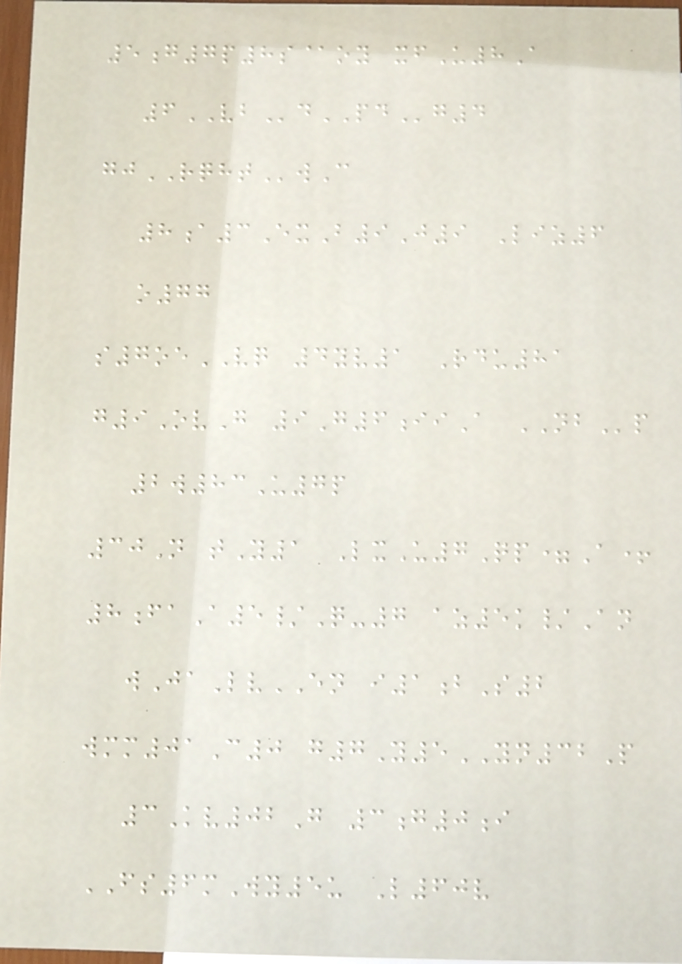5g7p8s@oy xfU8A
6VBdPDg4
gjRQHTwC
8a3ExB9J9 Liz6
o77
s7oeVQ 4yv1 Rdu81
g9OvG 9G6iiA NBp
2w83U7p
30N tY1 LxU7Qp=A+
8faA5/Q-7 az5k/An
wJaLvEN i1bS2
wmm01C0 g7Y5YN32P
3Kv02G 3g0i
FS6mWy5u L60v
